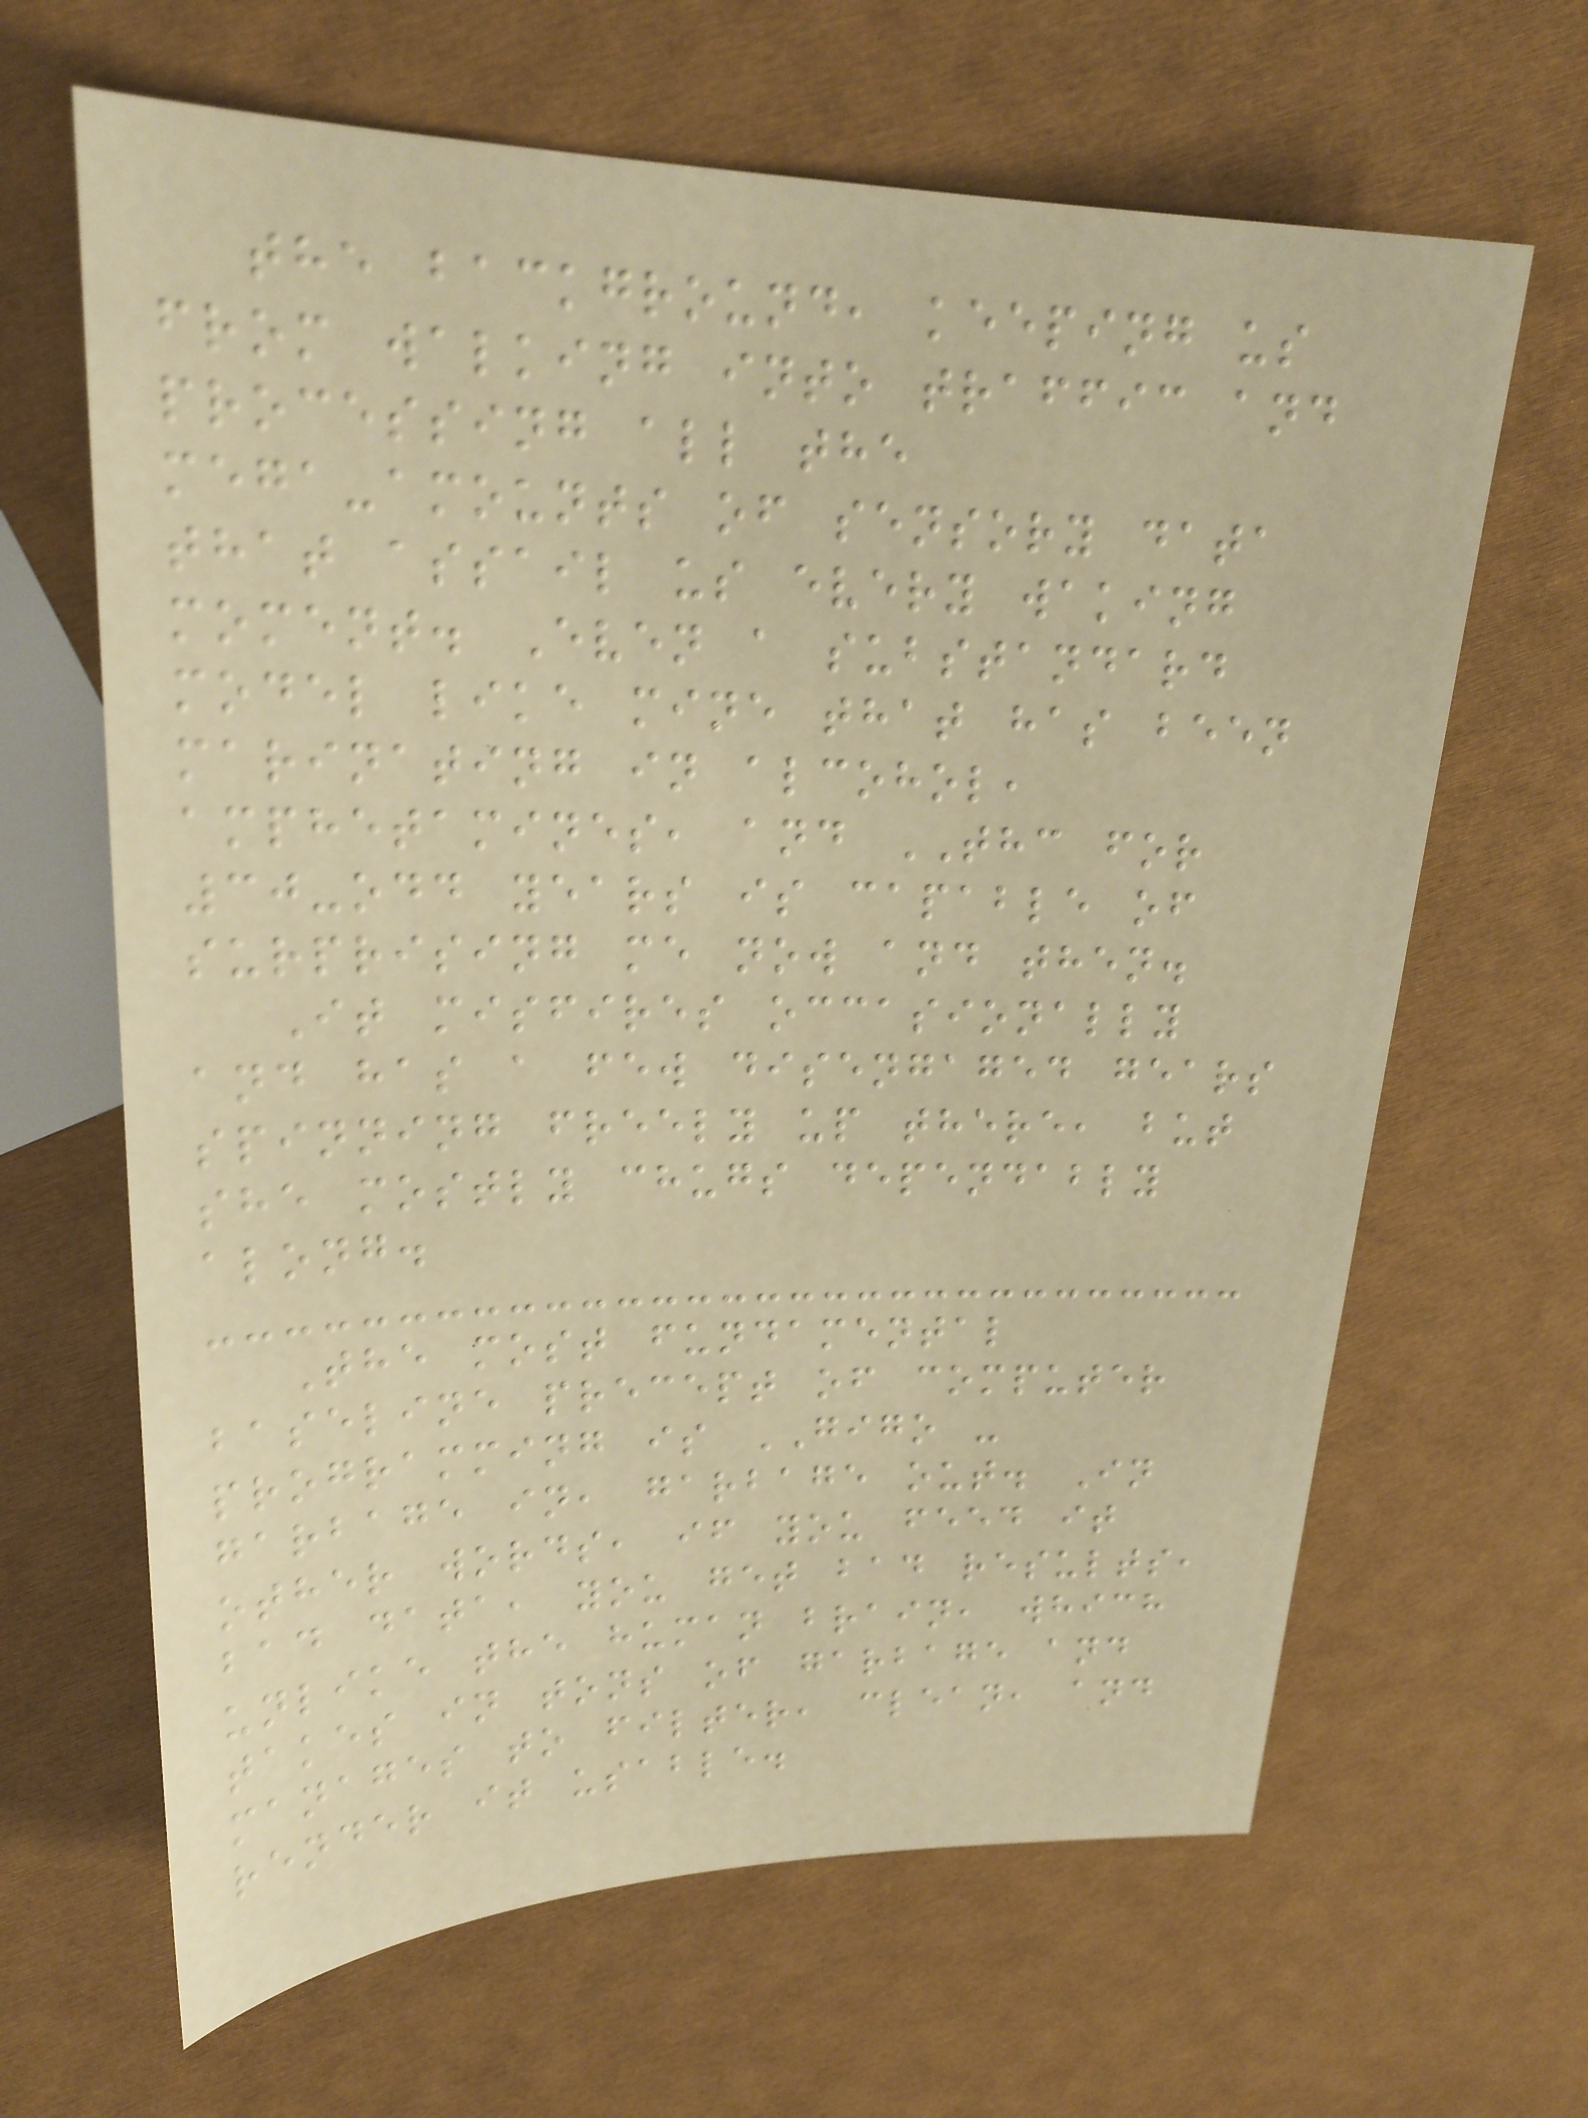the background, keeping us
from walking into traffic and
processing all the
mega-amounts of sensory data
that assail us every waking
moment. Even a substandard
model like mine that has been
marinating in alcohol,
amphetamines, and THC for
30-odd years is capable of
surprising me now and then.
It misfires occasionally
and has a few disengaged gears
spinning freely up there, but
she mostly chugs dependably
along.
The most fundamental
baseline precept of computer
programming is GIGO -
garbage in, garbage out. In
other words, if you feed it
bad data, you get bad results,
unlike the human brain, which
takes in tons of garbage and
manages to filter, clean, and
render it usable.
